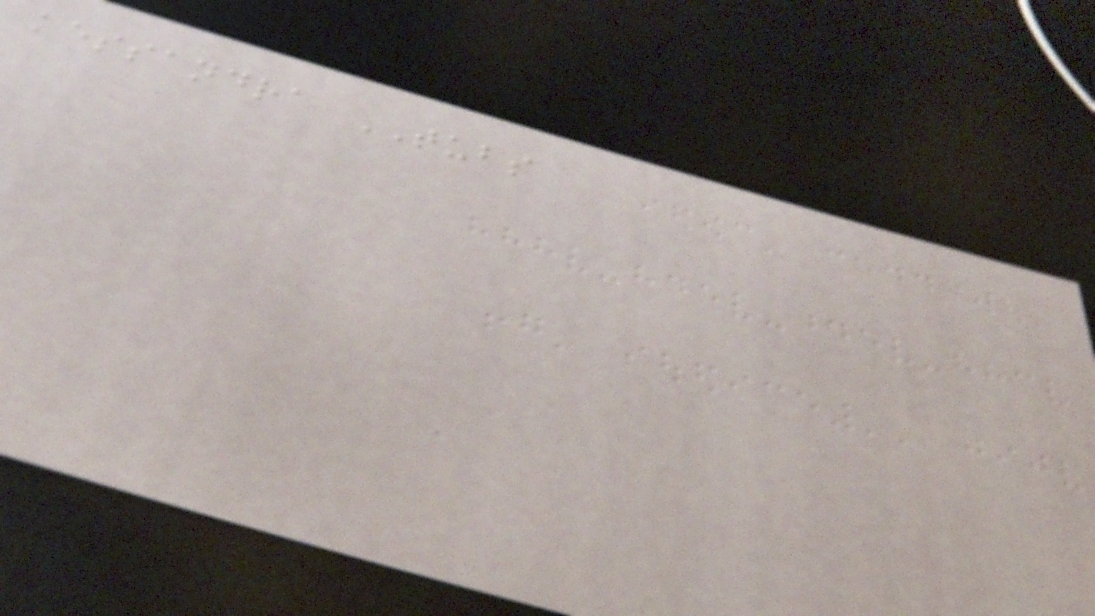kessandra TUBS
